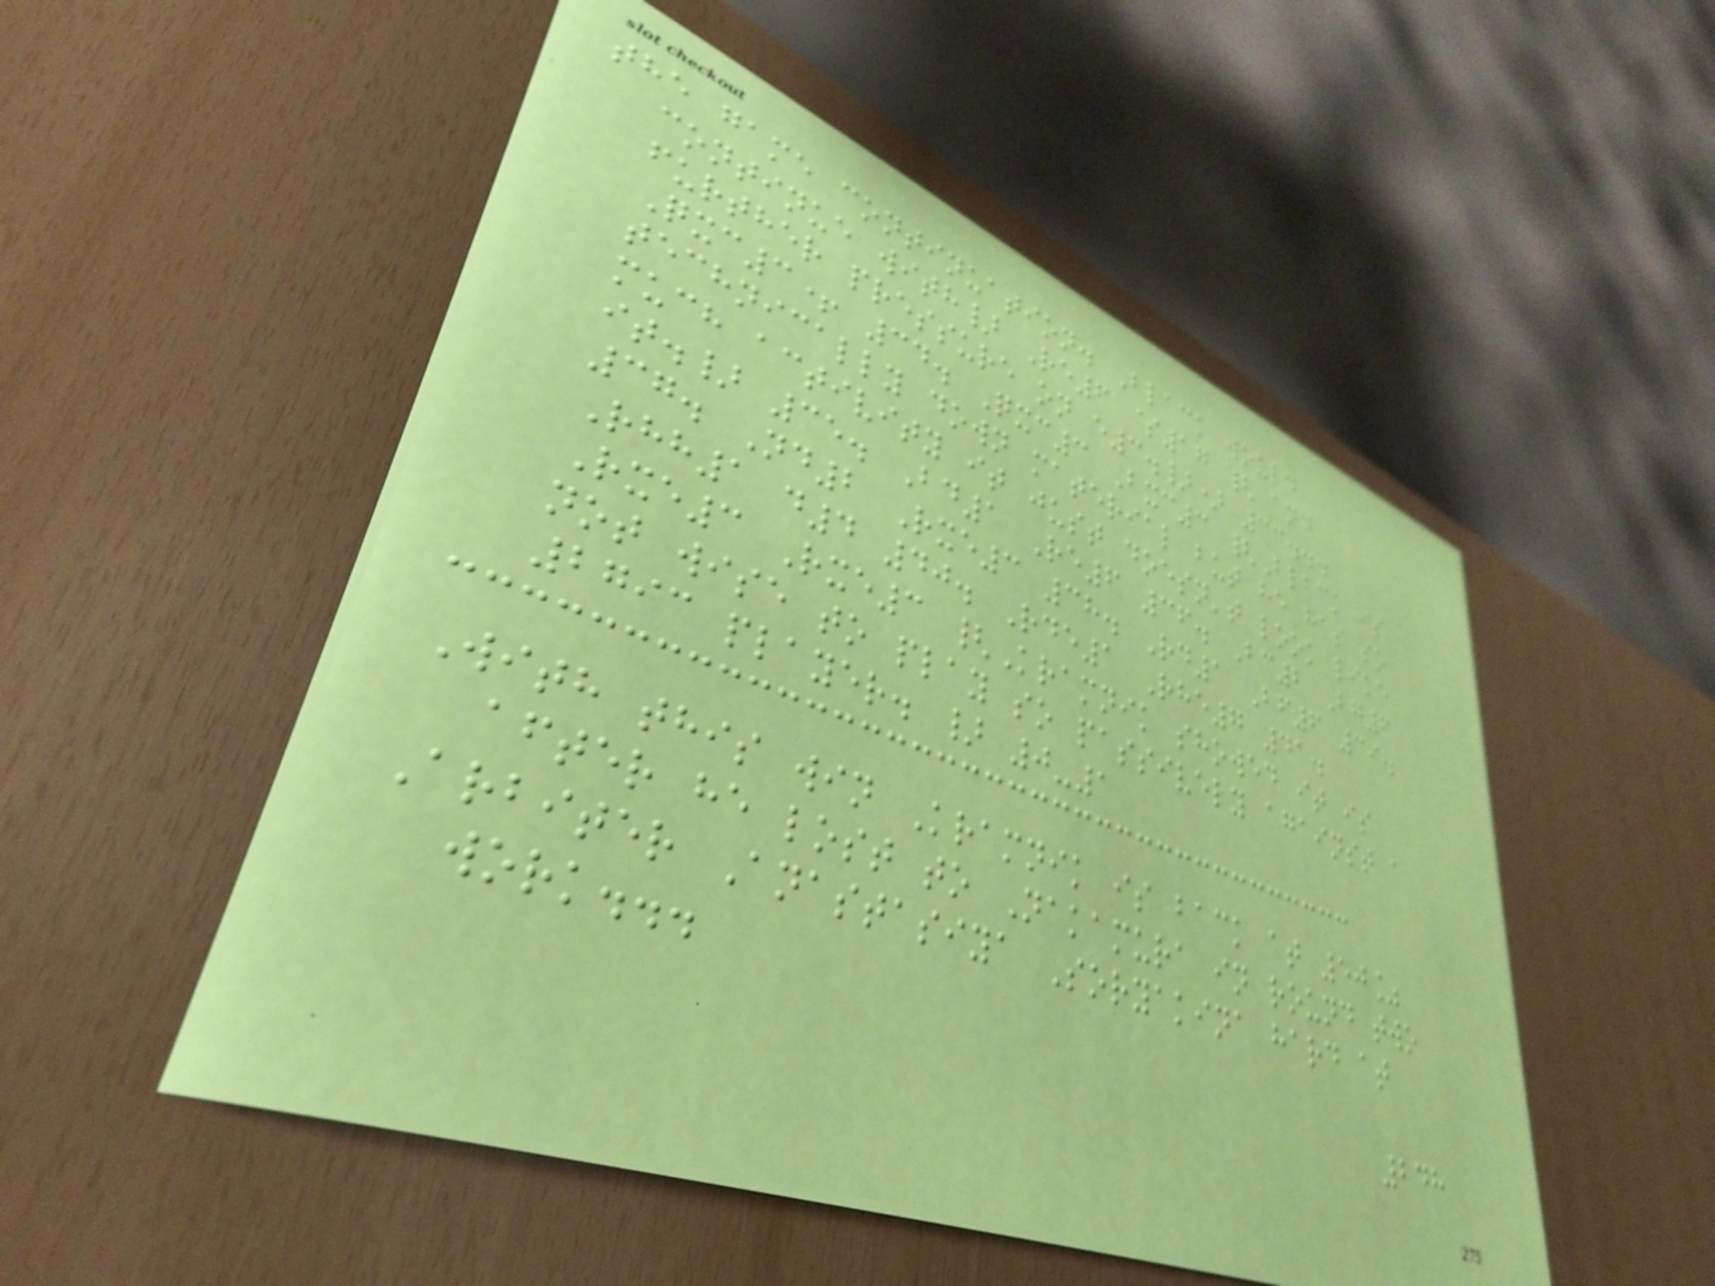the game continuation. Black would
continue with} Re6 $17 { and
further pressure on e3.}) 33...
Qxc3+ 34. Qxc3 Bxc3 {Black is
technically down material but he has so
much activity it just doesn't look like
it.} 35. Bd1 Re6 36. Bc2 Bg6
37. Nd2 Rxe3 38. Rd1 Bf6 39.
Rhh1 d4 40. Rde1 Rhe7 41.
Rxe3 Rxe3 {Kramnik showed it is
not wise to play so passively against a
2793 player. } 0-1
With this win Kramnik is back at 50%
after he lost to Nakamura in round two
Arbiter Anastasiya Soryakina hard at
work...
248
